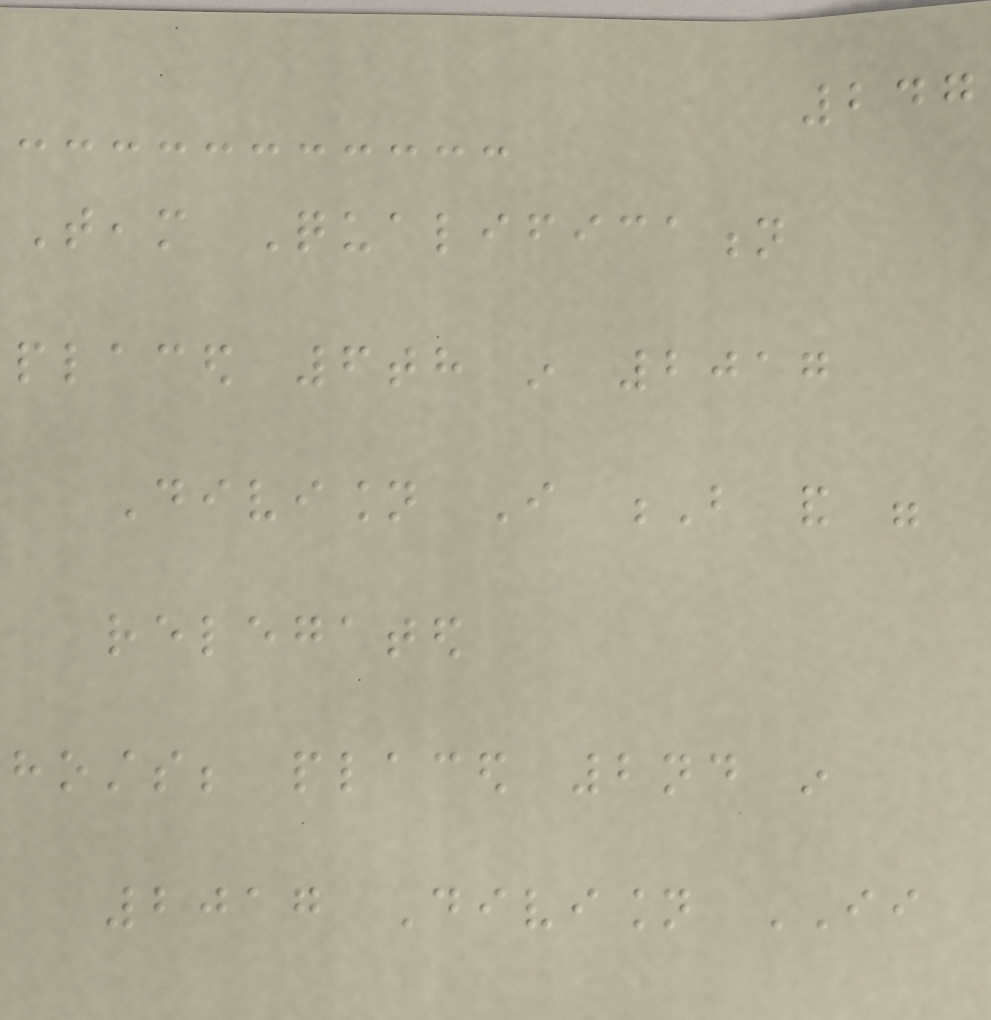247
Team Qualification
placed 6th in 2017
Division I B and were
relegated
hosts; placed 2nd in
2017 Division II
